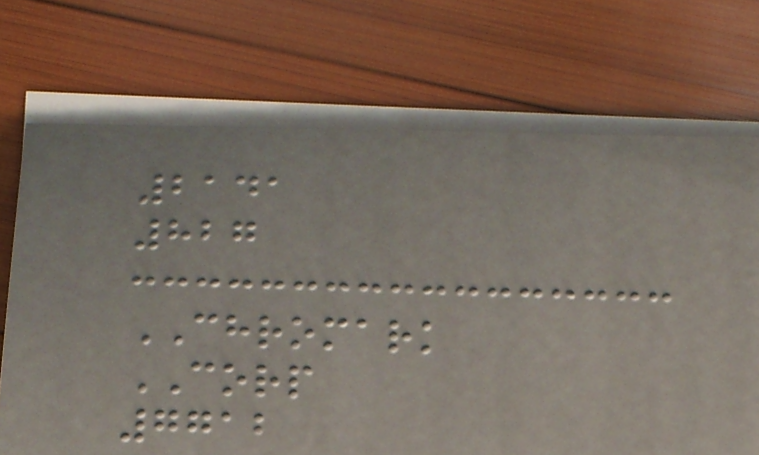2141
827
CHROMARK
CORP
7712
